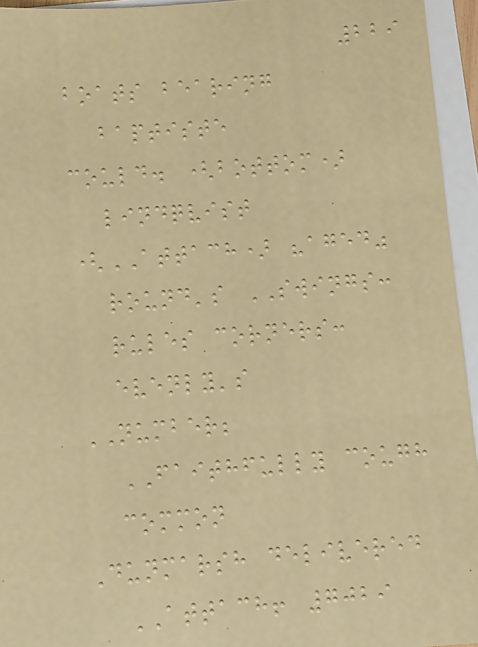229
boats bearing
baptiste
could. (bottom)
lindqvist
(ATTACH) "aged"
round's SWINGS:
rules corners:
evenly's
NUMBER;
FAITHFULLY cough
common
Dunmarsh delivered
ATTACH! 7029
